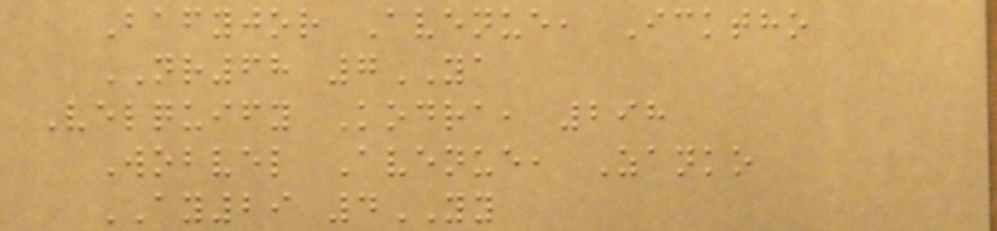Bafyjor Avenue, Icktho
NR68 7YA
Velquify Kodra, 298
Wobvel Avenue, Zanko
AY29 4YY
